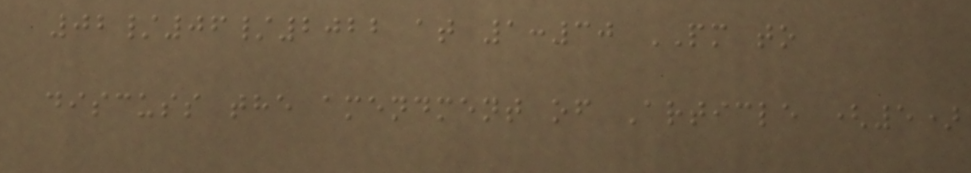02/06/2022 at 1:30 PM to
discuss the amendment of Article (5)
